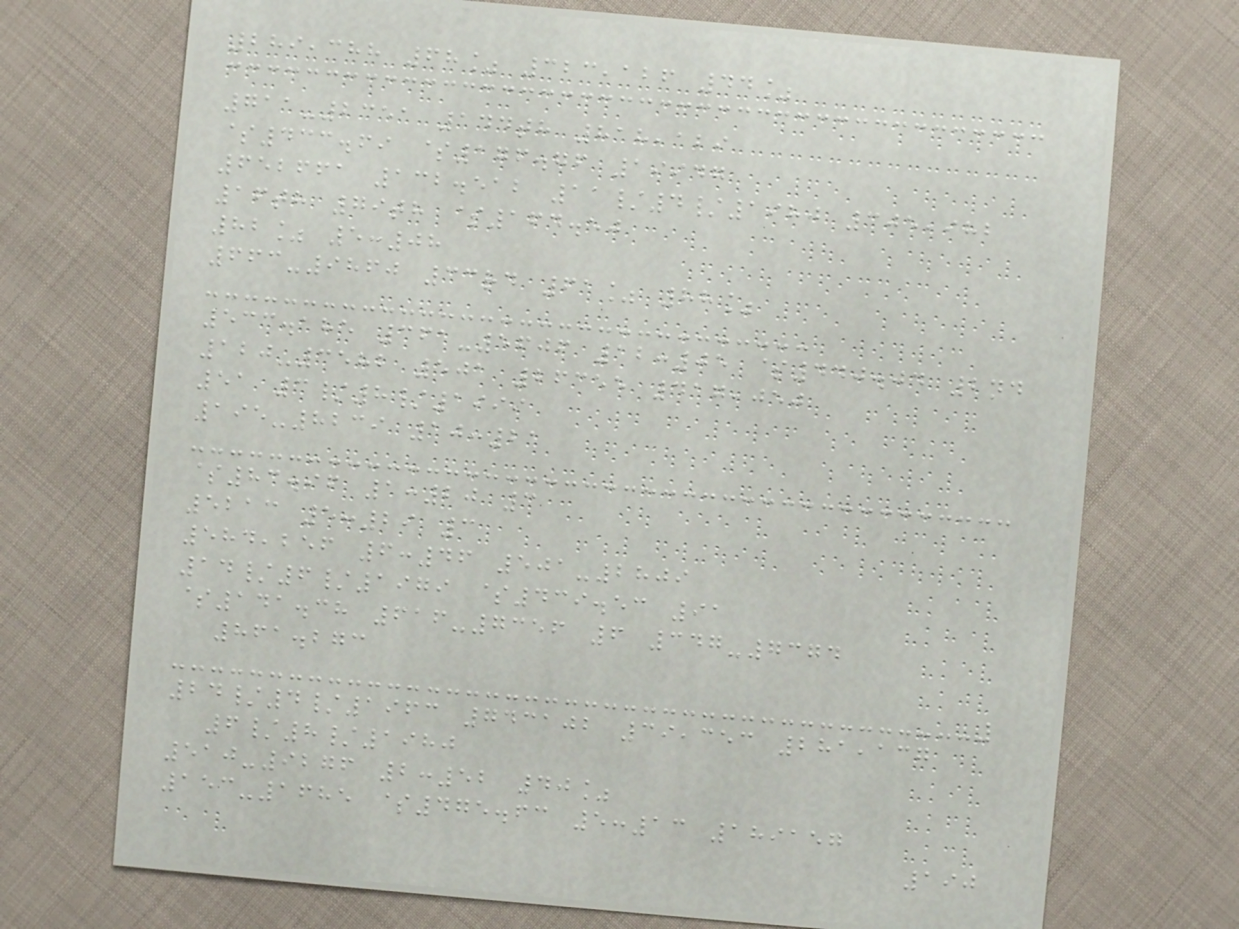289,388 68% 323,126 44%
711-2351 144th 818,129
$433.69 $176.76 19947
652661 132.512 11/4/1980 305,982
16th 79th $164.50
82% 5:08
663-9860 33rd 61% 88%
533.185 361-5606 12:05 $440.04 2nd
120-3582 501 26355 417,050
51 3/8/1999
195-8239 10:21
$83.96 1:20 3
5213 5:29 3
584,256 6:46 501-2809
14/6/1979 $439.53 91
$141.38 616-7356 6 347-7374
861.273
24/4/1963 743102 39,353 281,137
6/8/1980
510-9276 2:52 40%
153-1685 $475.63 5:13 189157
190
